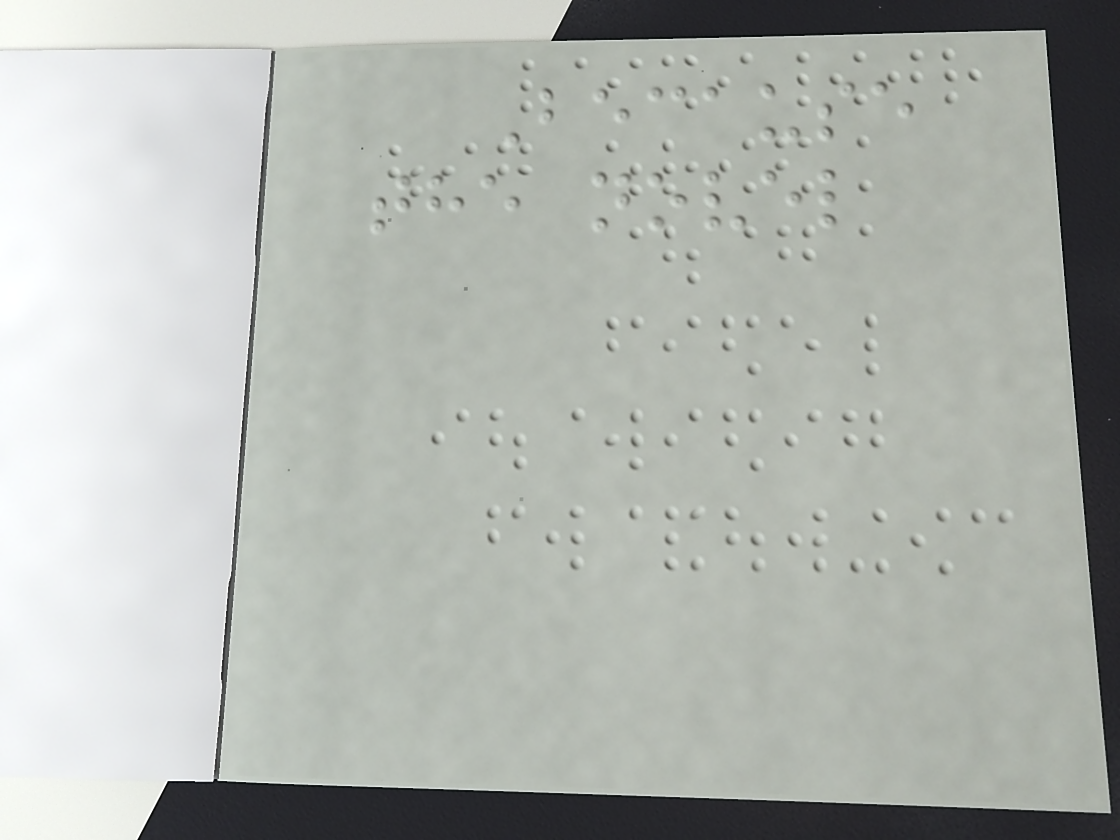Because
the novel
